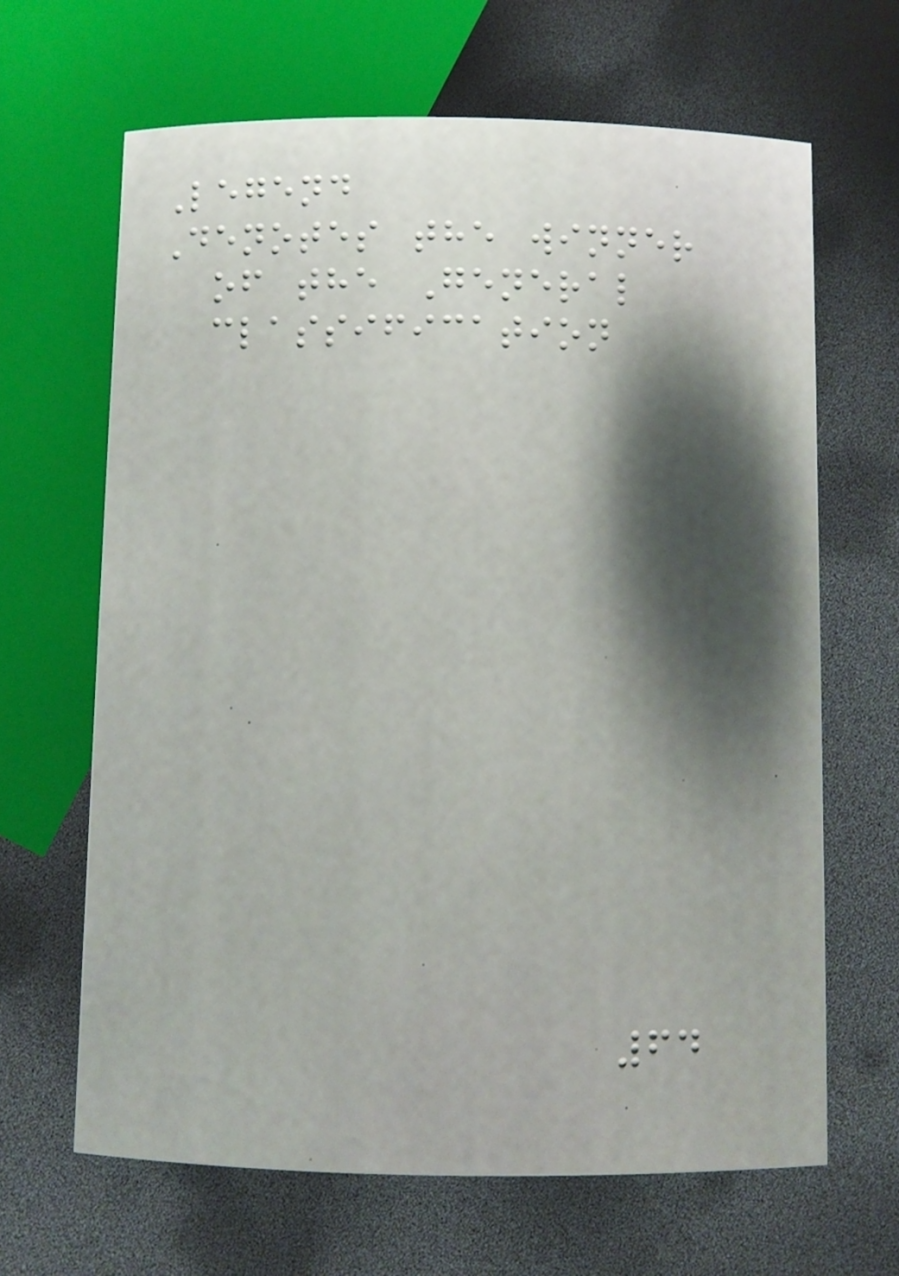Legend
Denotes the winner
of the General
classification
64
